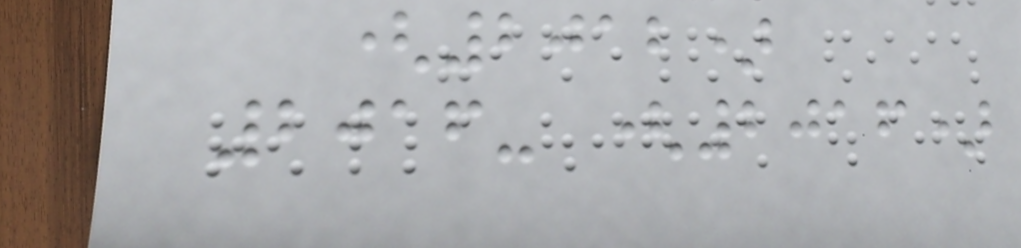(2012)
2016- (2016)
